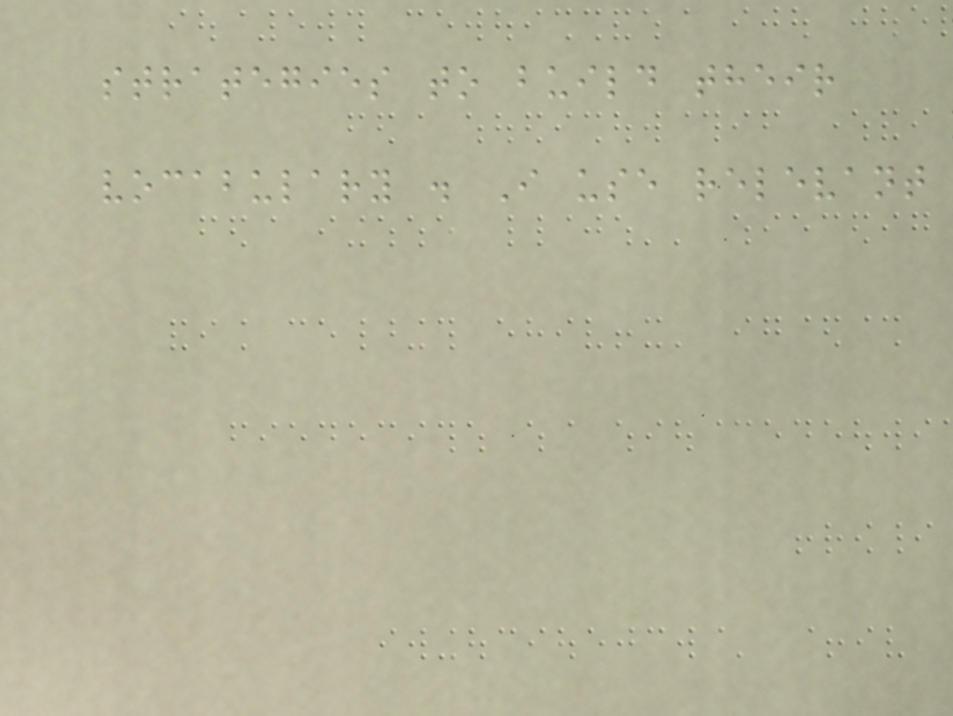strategies to build their
vocabulary . I use relevant
